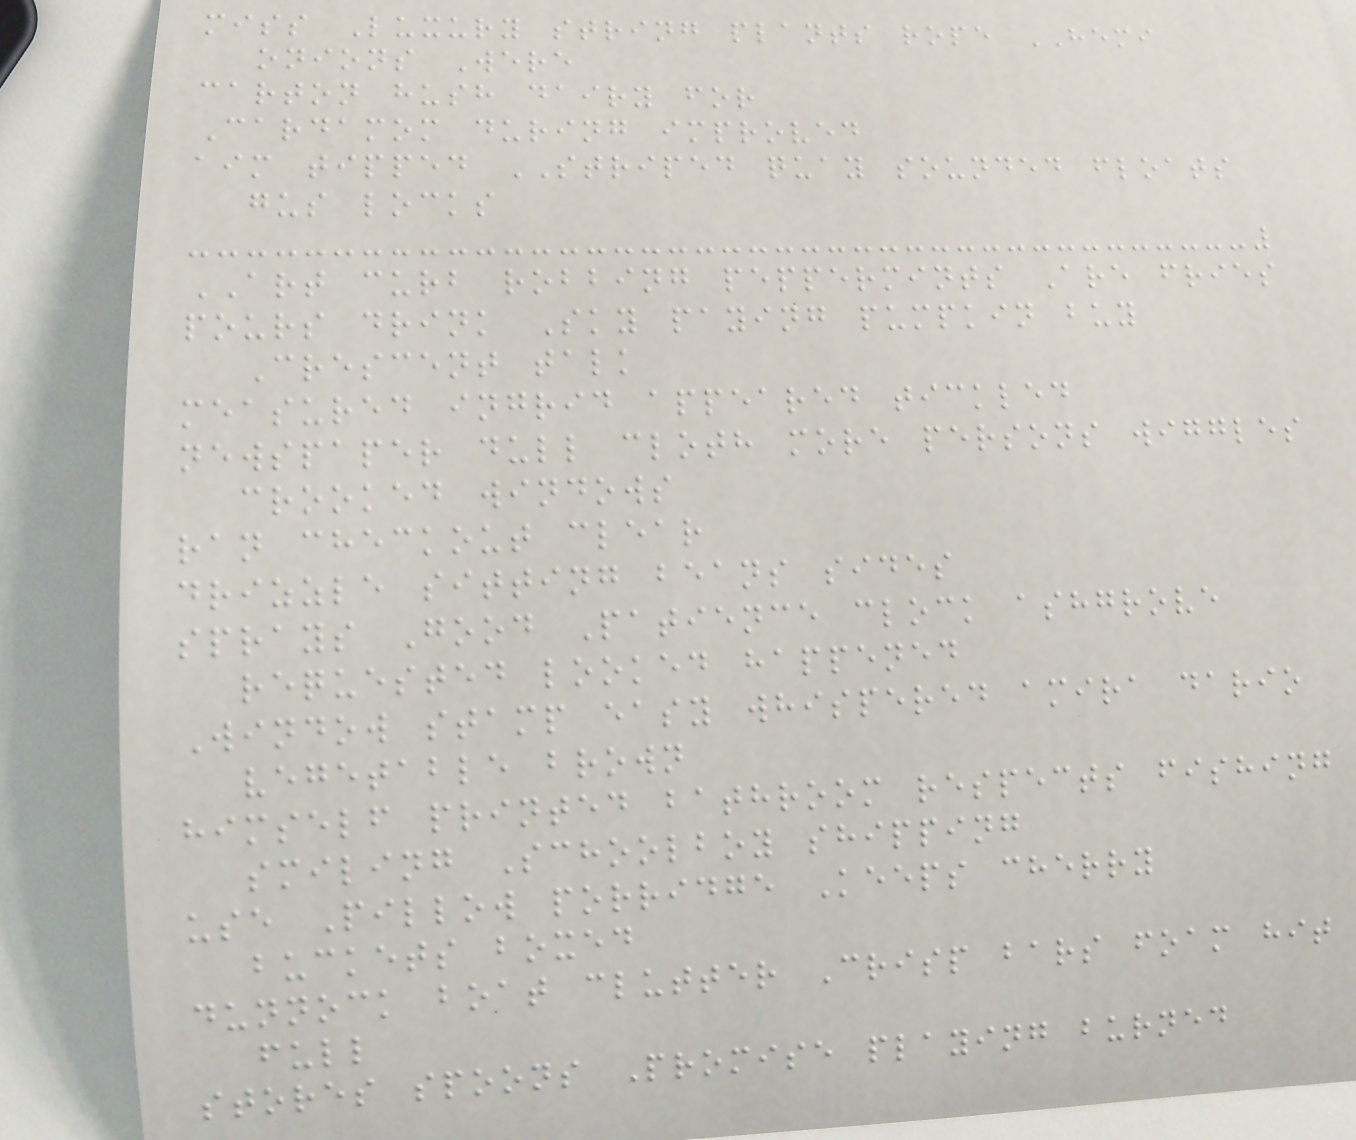miss Luxury string plants rope HEMI
onions Were
carton hush dairy for
Cardamom during improved
aim tipped STRIPED quay sounded floats
gus locks
ART curb robbing peppermints Are fries
pours drink Sky paying pumpkin buy
Crescent talk
measured ingrid appeared tickled
newspaper dull cloth more persons wiggles
crooked windows
ran checkout clear
drizzle sitting beans sides
sprays Good Patience clock ashgrove
requested looked happened
Window stamp easy whispered amira dario
vegetable brown
himself printed bathroom respects fishing
smiling Schoolboy shipping
use Pillow porridge Keeps cherry
buckets boxed
dunnock boat clutter Crisp bars foam hit
full
stores spoons Promise playing burned
